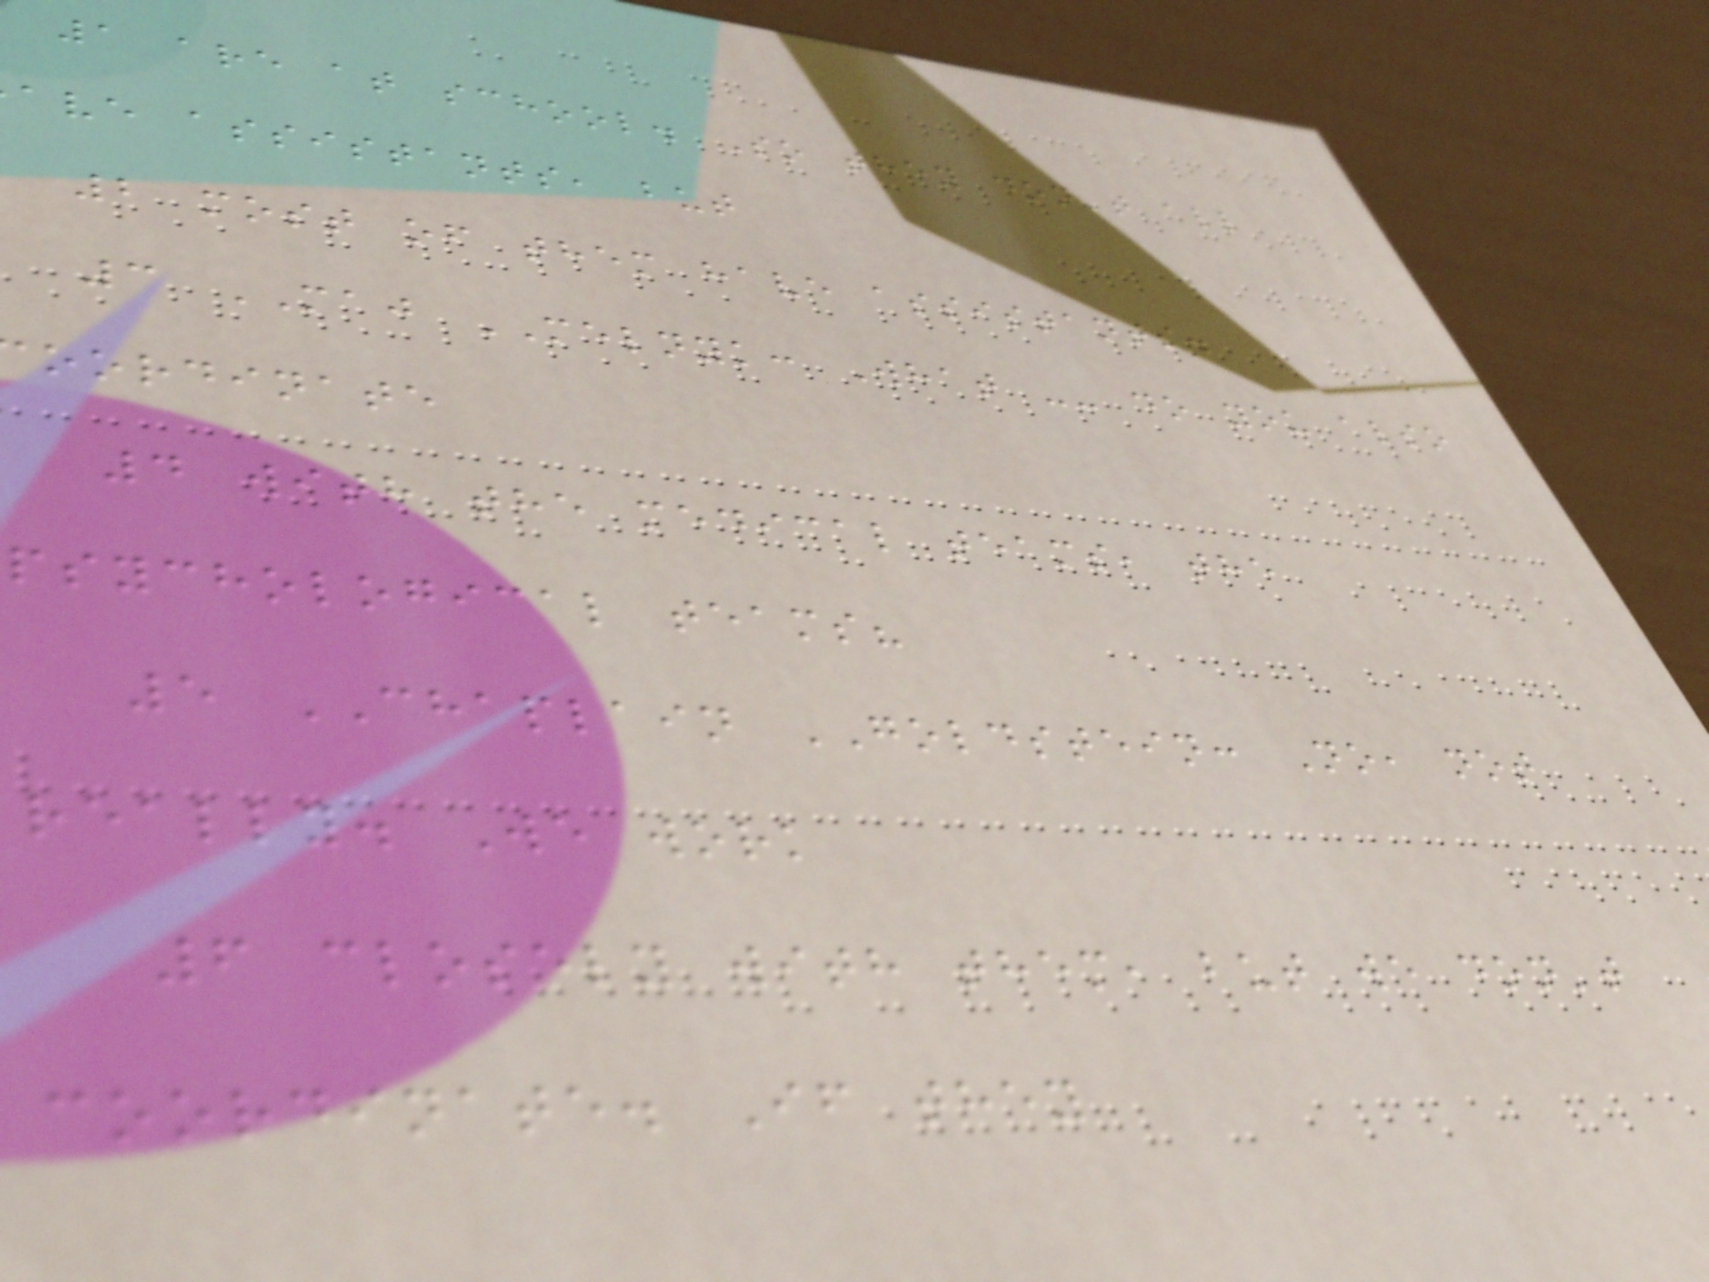1 are at school. So they don't all
ave assistants, but
2 most of them have assistants.
3 MAJ MELNYK: What -- do you also
oordinate
4 with the medical teams, the
psychological teams?
5 CHAPLAIN GOLDSTEIN: No, not
really. We work
6 closely with them, but we don't
coordinate. If they
